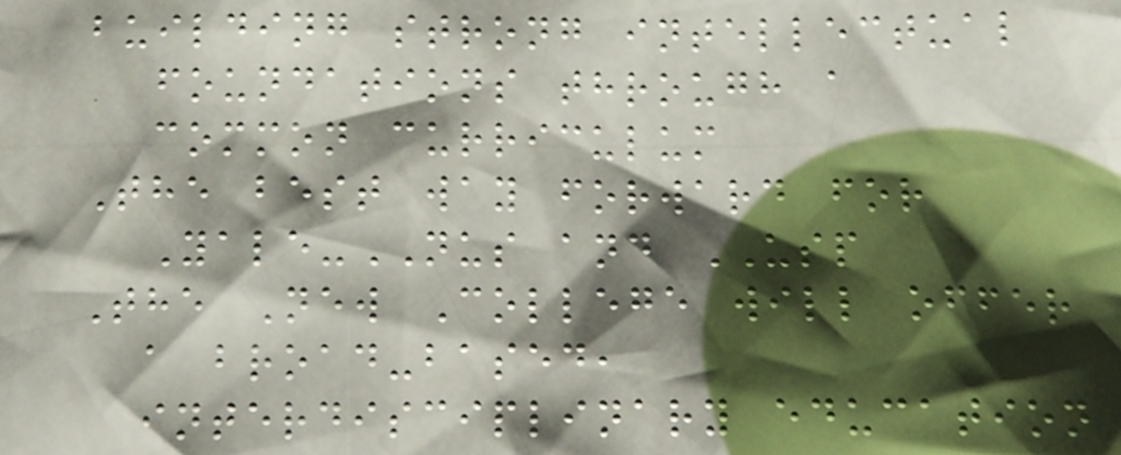building strong intellectual
foundations through a
common curriculum
The best way forward for
Yale-NUS and USP
The New College will offer
a broad-based,
interdisciplinary education
